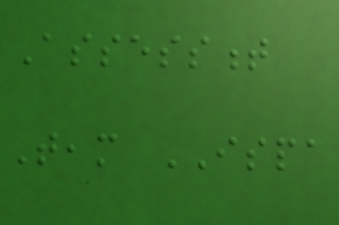Assessment
Team ISPA
